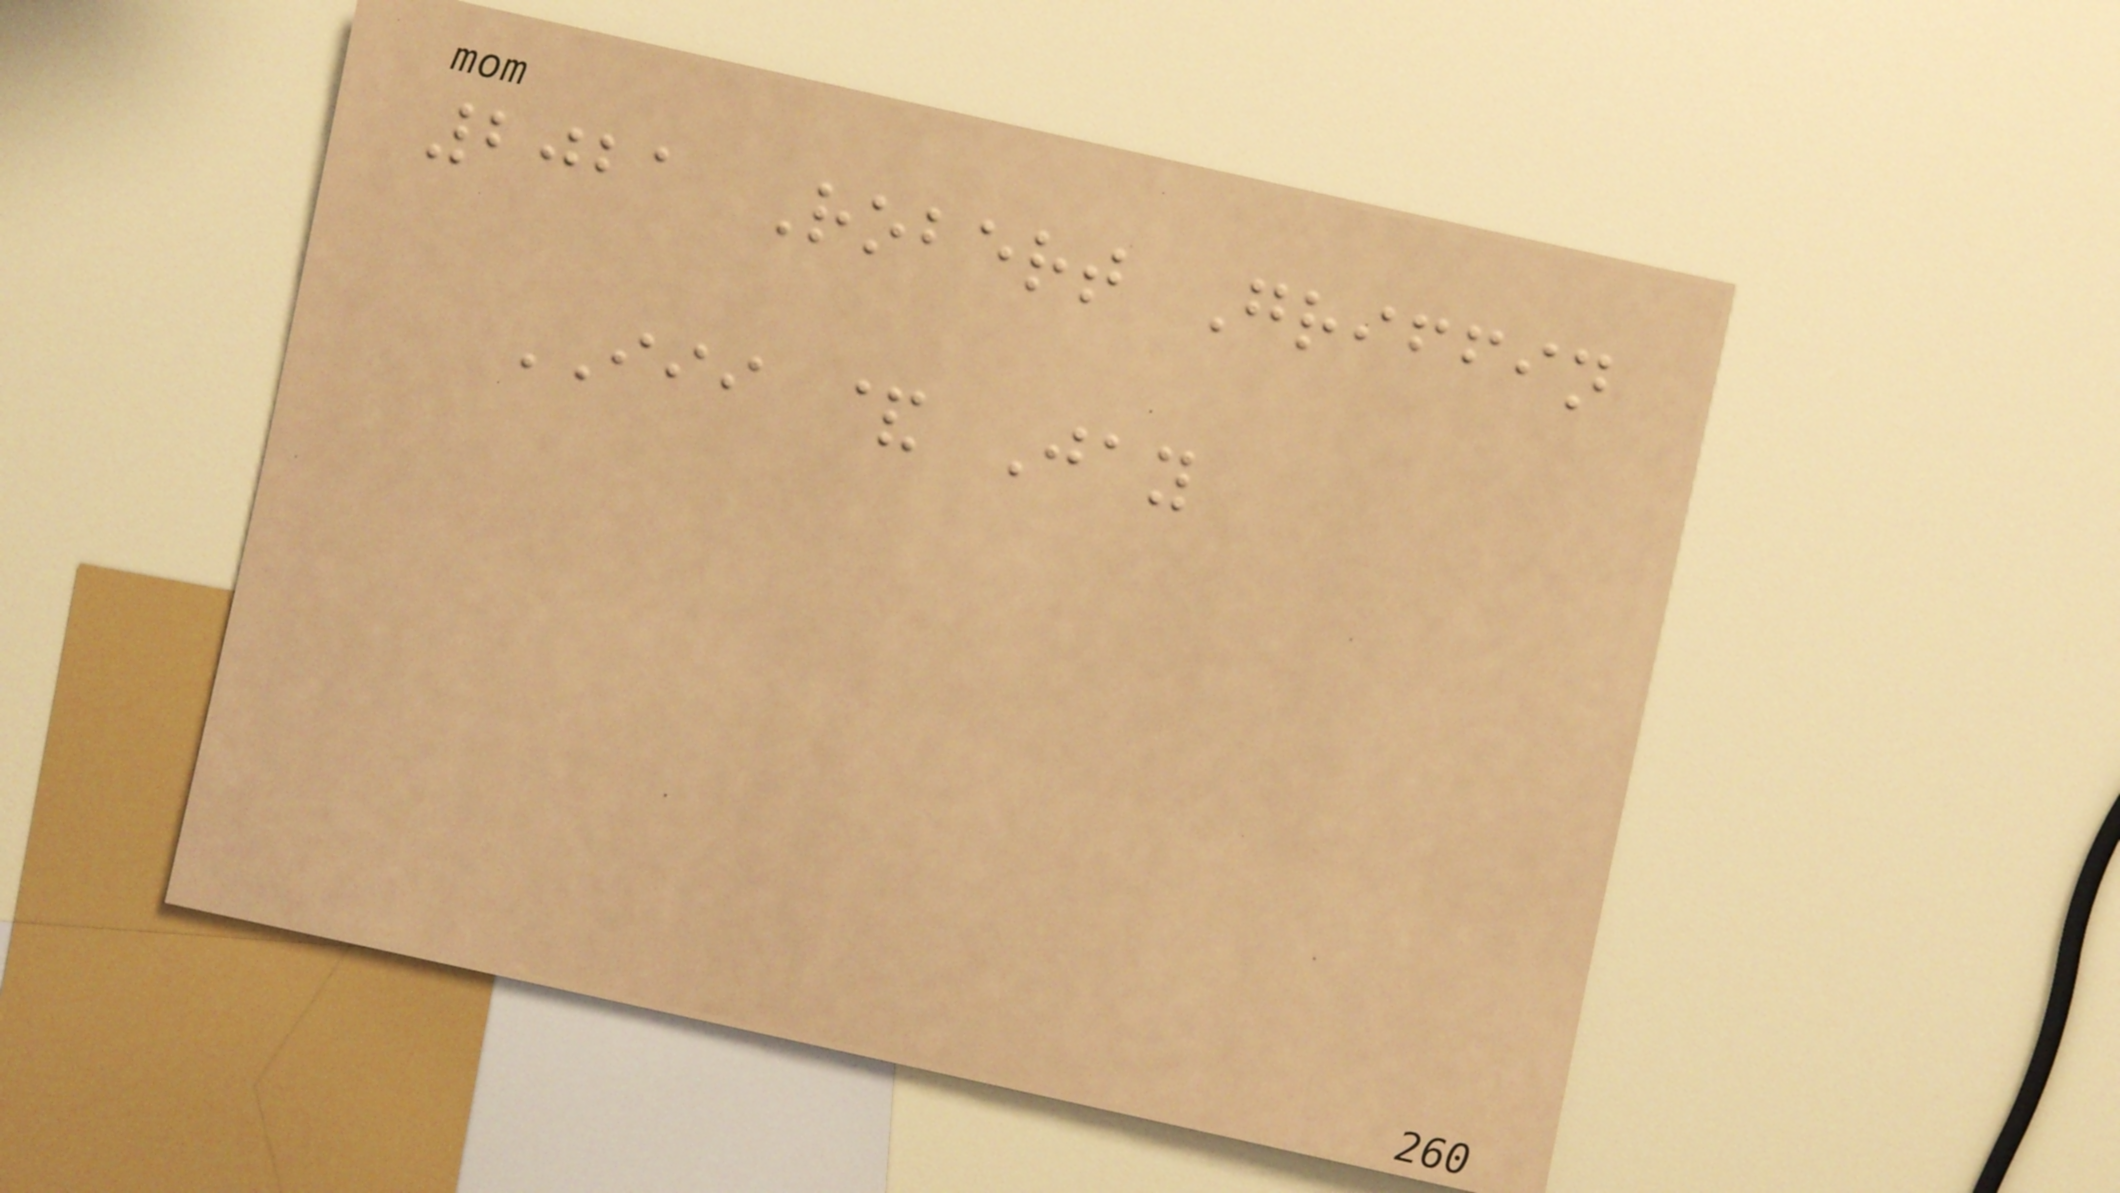2021 Robert Griffin
III & Jay
